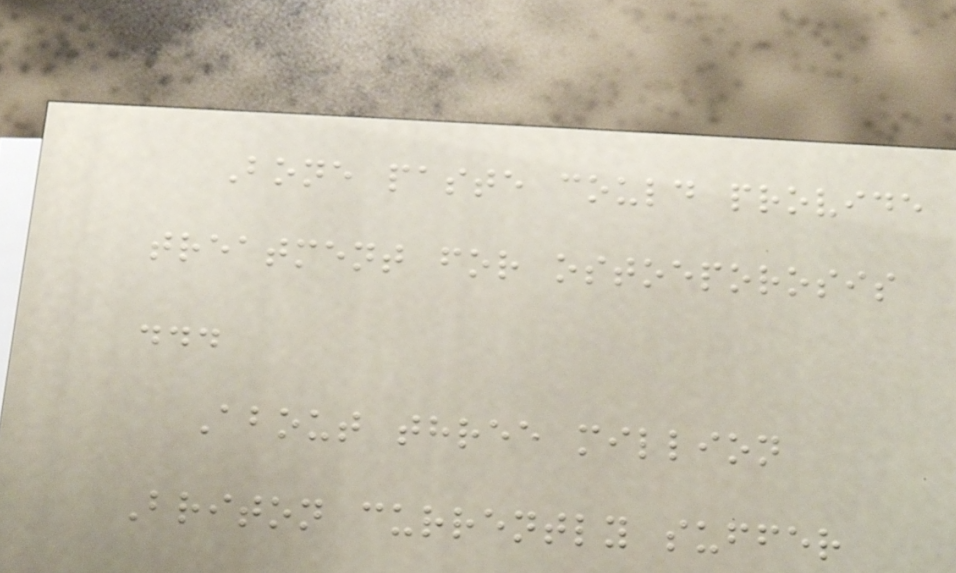Bone paste could provide
treatment for ostoeporosis
...
About three million
Briton currently suffer
